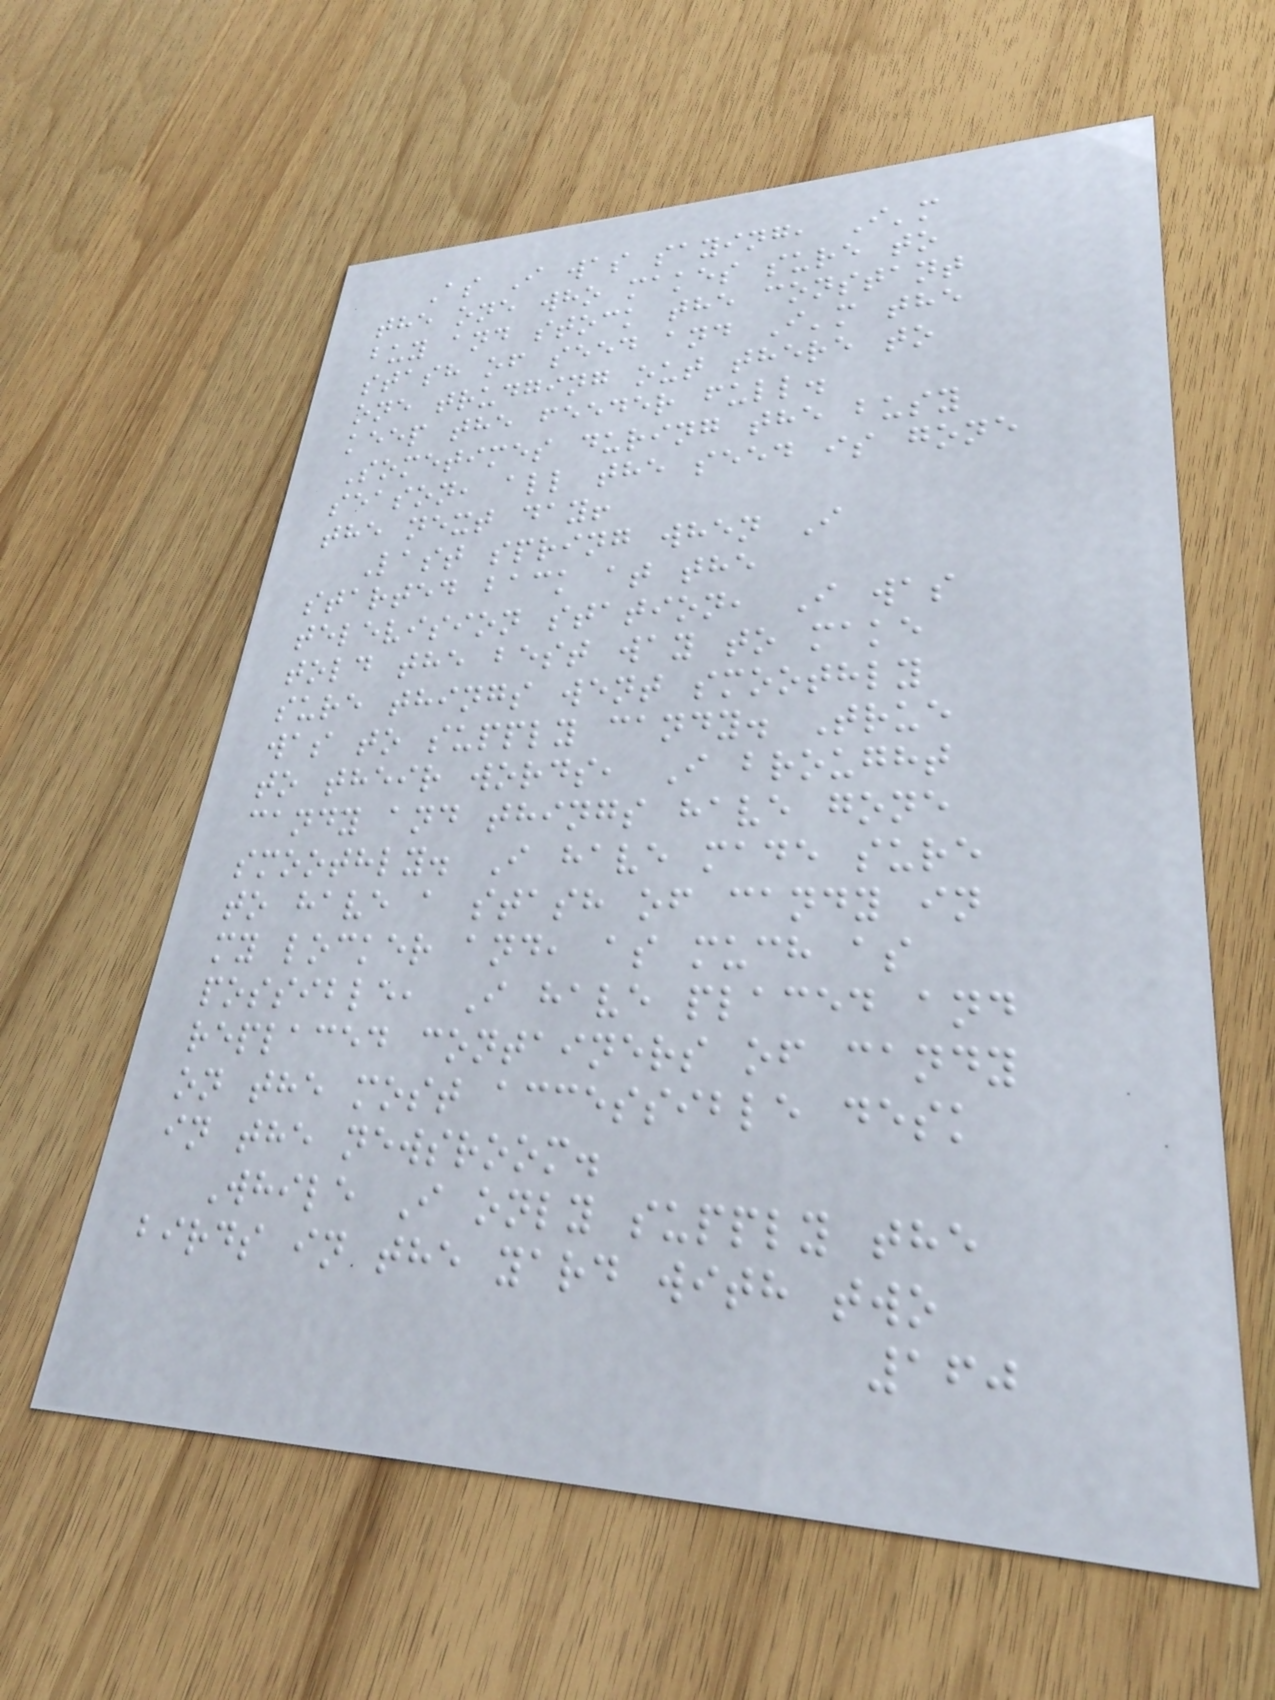As I was saying, I'm
the one who makes sure to
buy and stock the constant
stash of seed and I'm the
one trudging out there to
keep the feeder full.
Sometimes during the busy
season, all the seed is gone
the next day!
Last spring when I
started back at the
television station, I was
told the best way to make
sure things went smoothly
was to supply candy. True
to their words, I brought
candy and things have gone
smoothly. I have made sure
to have a stash of candy in
my locker and, as much as
possible, I have placed and
replaced containers of candy
on the most accessible desk
in the newsroom.
While I only supply the
birds in the yard with two
160
